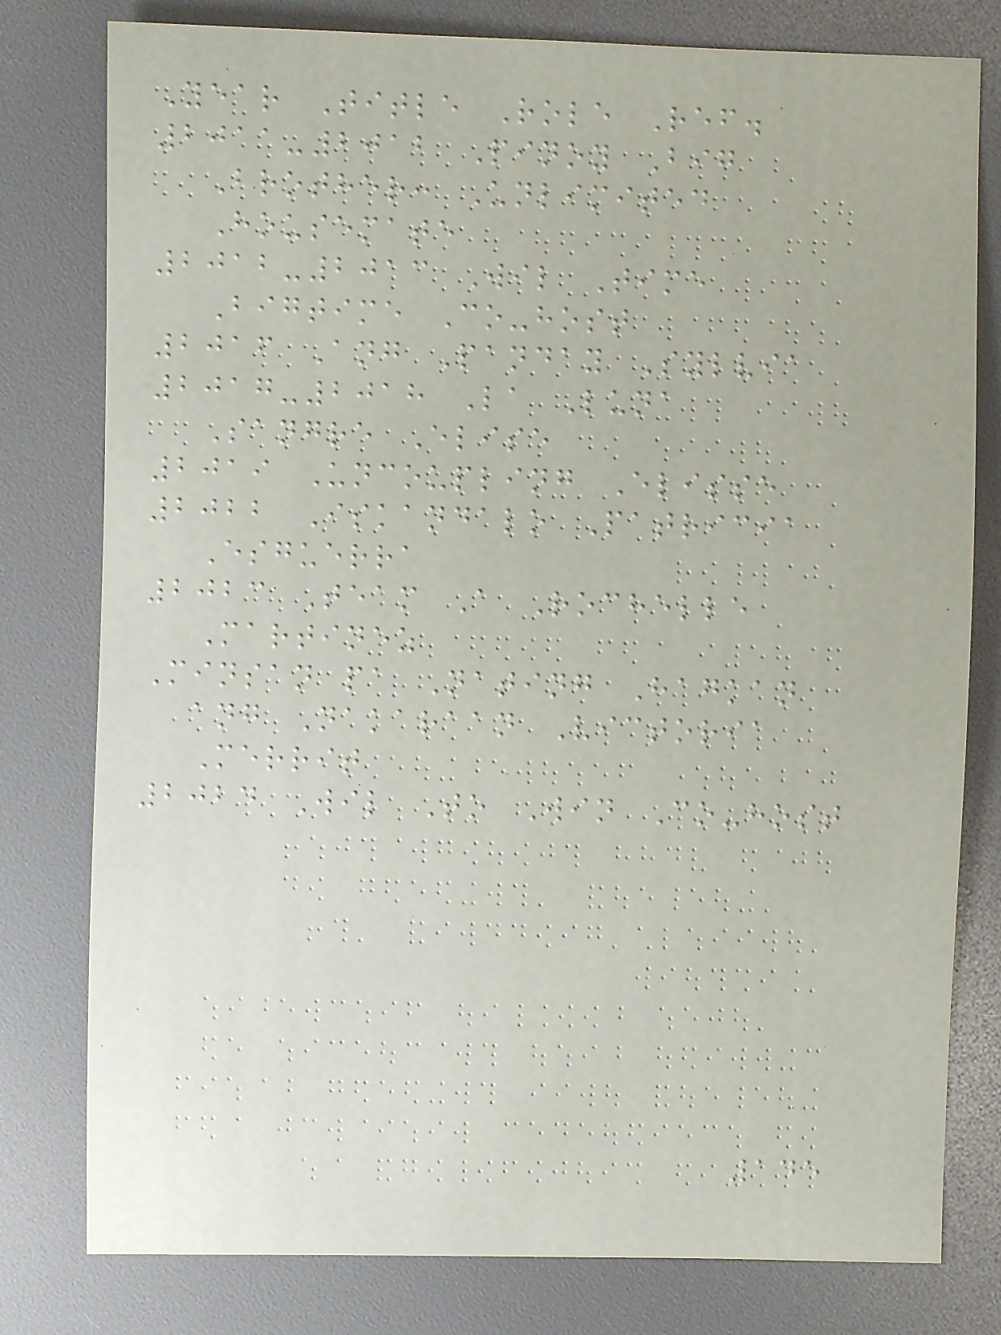Year Title Role Ref.
2011-2012 Pinoy Big
Brother: Unlimited
Housemate
2012-2013 Wil Time
Bigtime Co-host
2016 Ang Panday Sylvia
2017-2018 La Luna
Sangre Elise
2019 Uncoupling Elisse
2022 Iskandalo Patricia
Esguerra
2023 Team A Rochelle
Martinez
Minsan pa Nating Hagkan
ang Nakaraan Victoria
Merrit
2024 Wil To Win Co-host
145
